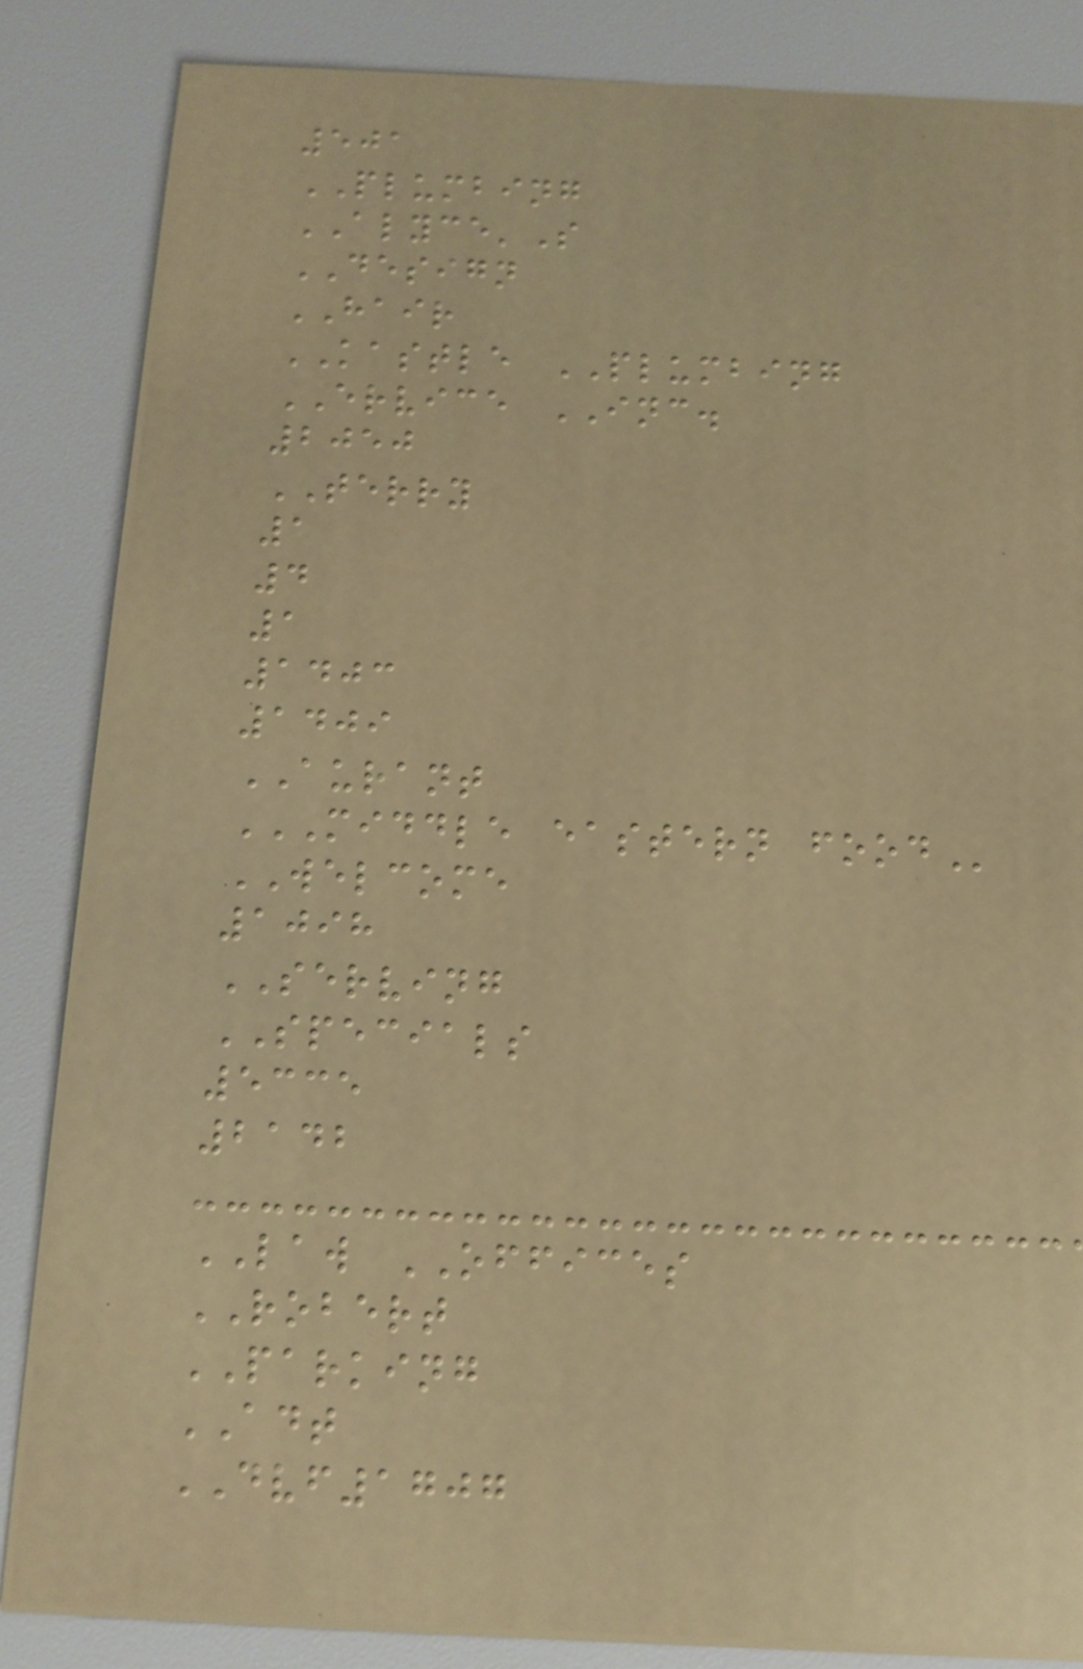501
PLUMBING
ALYCE'S
DESIGN
HAIR
KASTLE PLUMBING
ERVICE INC.
2050
TERRY
1
4
1
1403
1409
AURANT
MIDDLE EASTERN FOOD
WELCOME
1098
SERVING
SPECIALS
5335
2142
LAW OFFICES
ROBERT
PARKING
ADT
DVF1707
